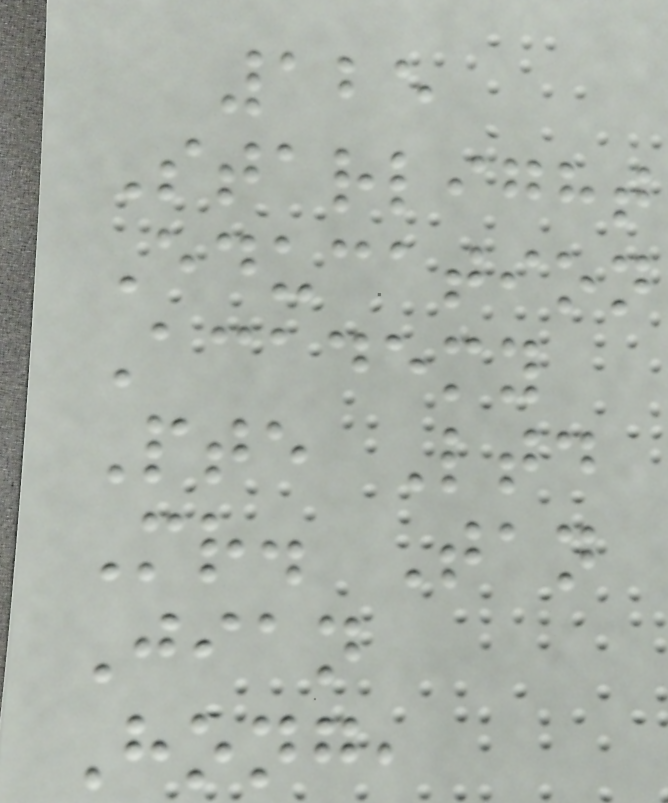125
Starlight
Education
Academy
Pte Ltd
Mr. Tan
Jian
Hong,
